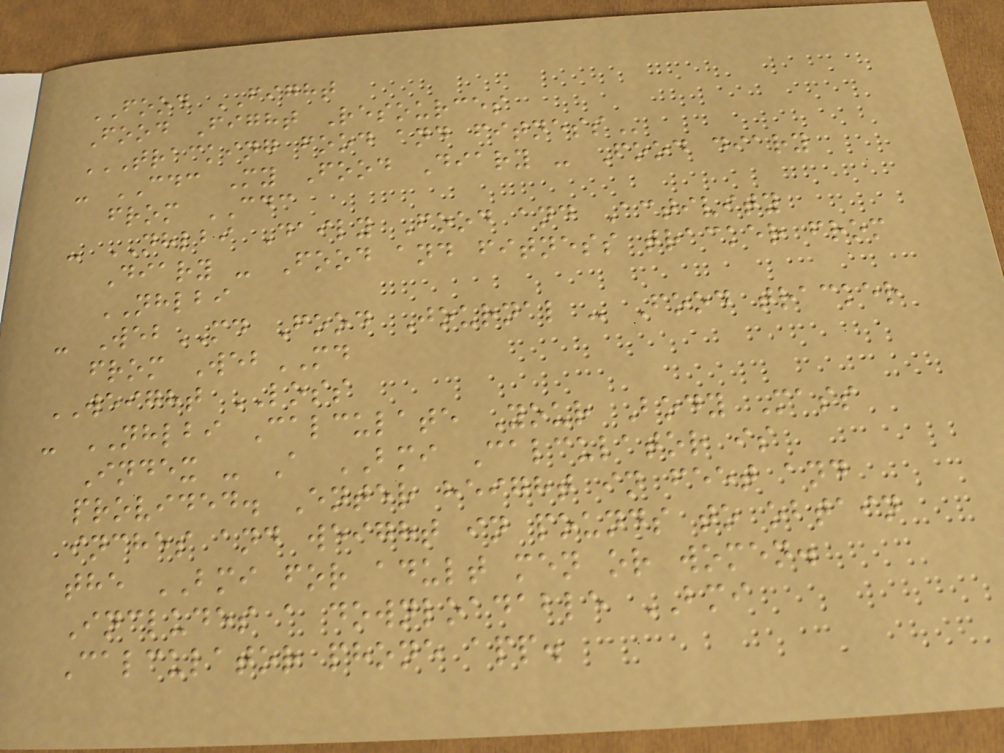FOOD FIGHT
Food Fight Resources
TRACKING FOOD AND FITNESS
- CDC My Food Diary - Food diary
from CDC
- NHLBI Daily Food and Activity
Diary - Food and fitness tracker from
NHLBI
- WebMD Food Journal - Food tracker
from WebMD
WEIGHT LOSS
- NHLBI Calculate Your Body Mass
Index - A BMI Calculator is
provided. Enter height in feet and
inches and weight in pounds to obtain
the BMI for adult men or women.
Includes a downloadable BMI
Calculator phone app.
